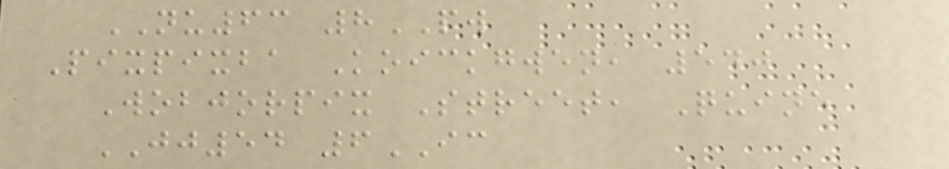NU63 8PW
Pixpixba Koickgwen, 540
Wobjorpix Street, Quine
JJ54 6IC
